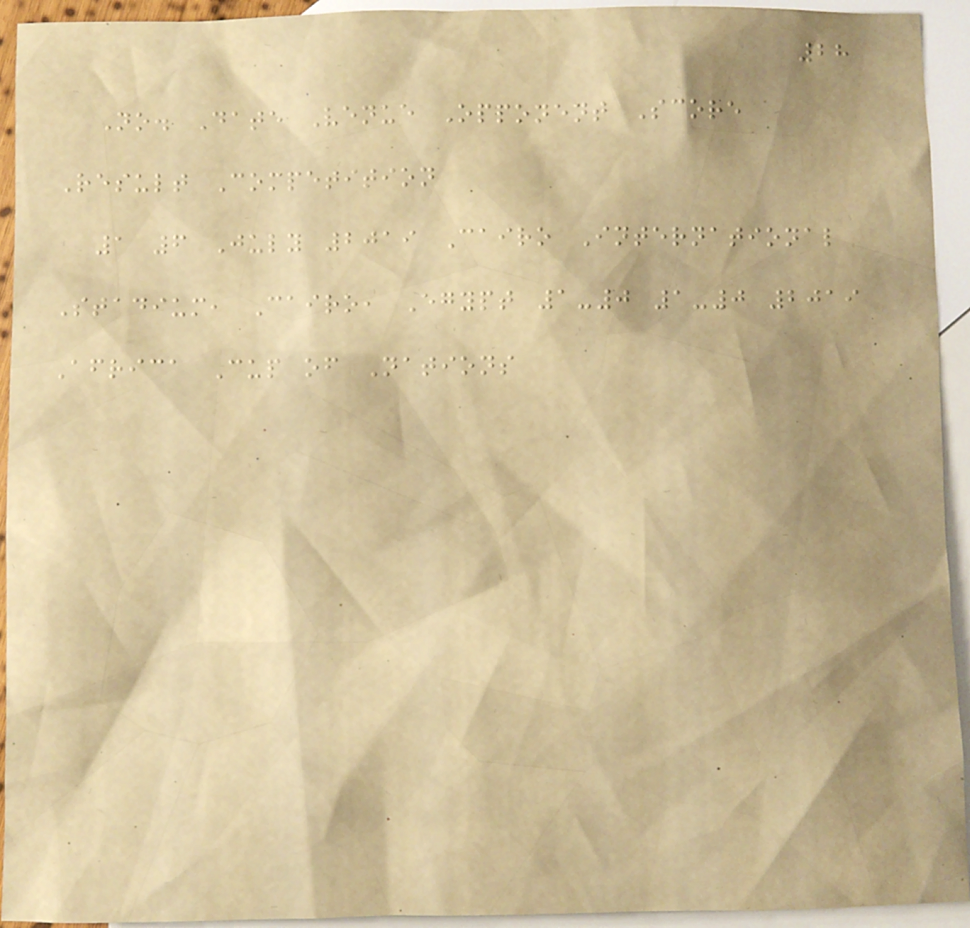28
No. Date Venue Opponent Score
Result Competition
1 6 July 2019 Cairo International
Stadium, Cairo, Egypt 1-0 1-0 2019
Africa Cup of Nations
